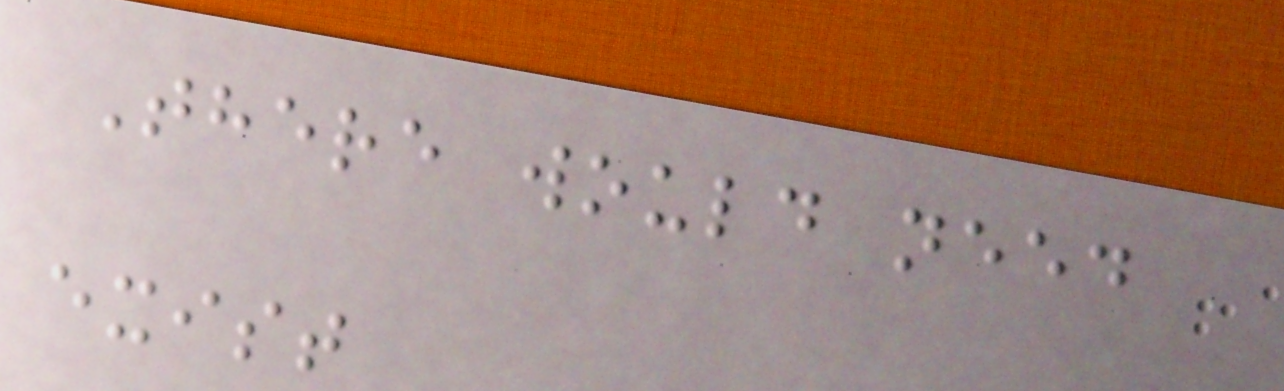There would need
exist
